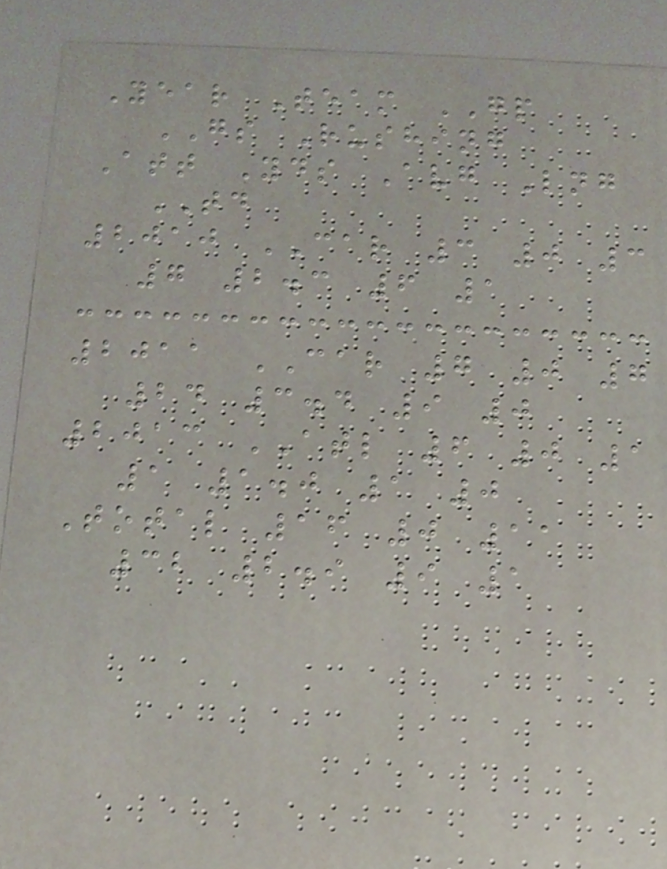Year Team GP
GS Rushing
Att Yds Avg Lng
TD
2010 CAR 3 0 3
7 2.3 6 1
2011 CAR 7 0 7
24 3.4 9 0
2013 ATL 6 0 1
1 1.0 1 0
Total 16 0 11
32 2.9 9 1
